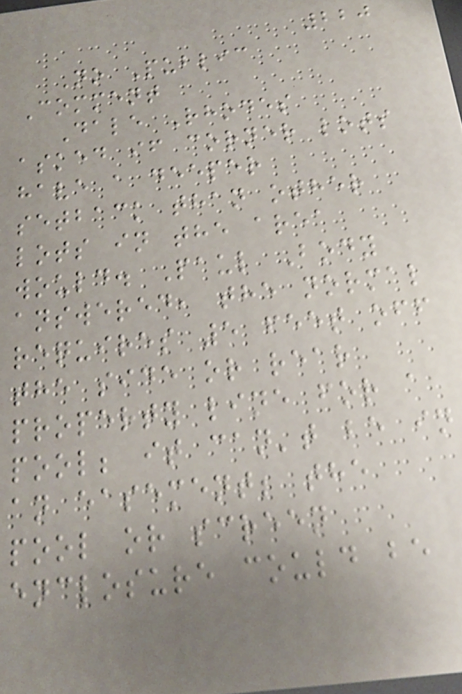220
No Public
Comment
Dale Rhodes
asked if corner lots
have a deeper
setback than other
lots in the area
would. Paul Body
answered, the normal
requires 5 feet off
the side or rear
property line for a
pool; it can't be in
an easement; the
pool or screen
enclosure could be
